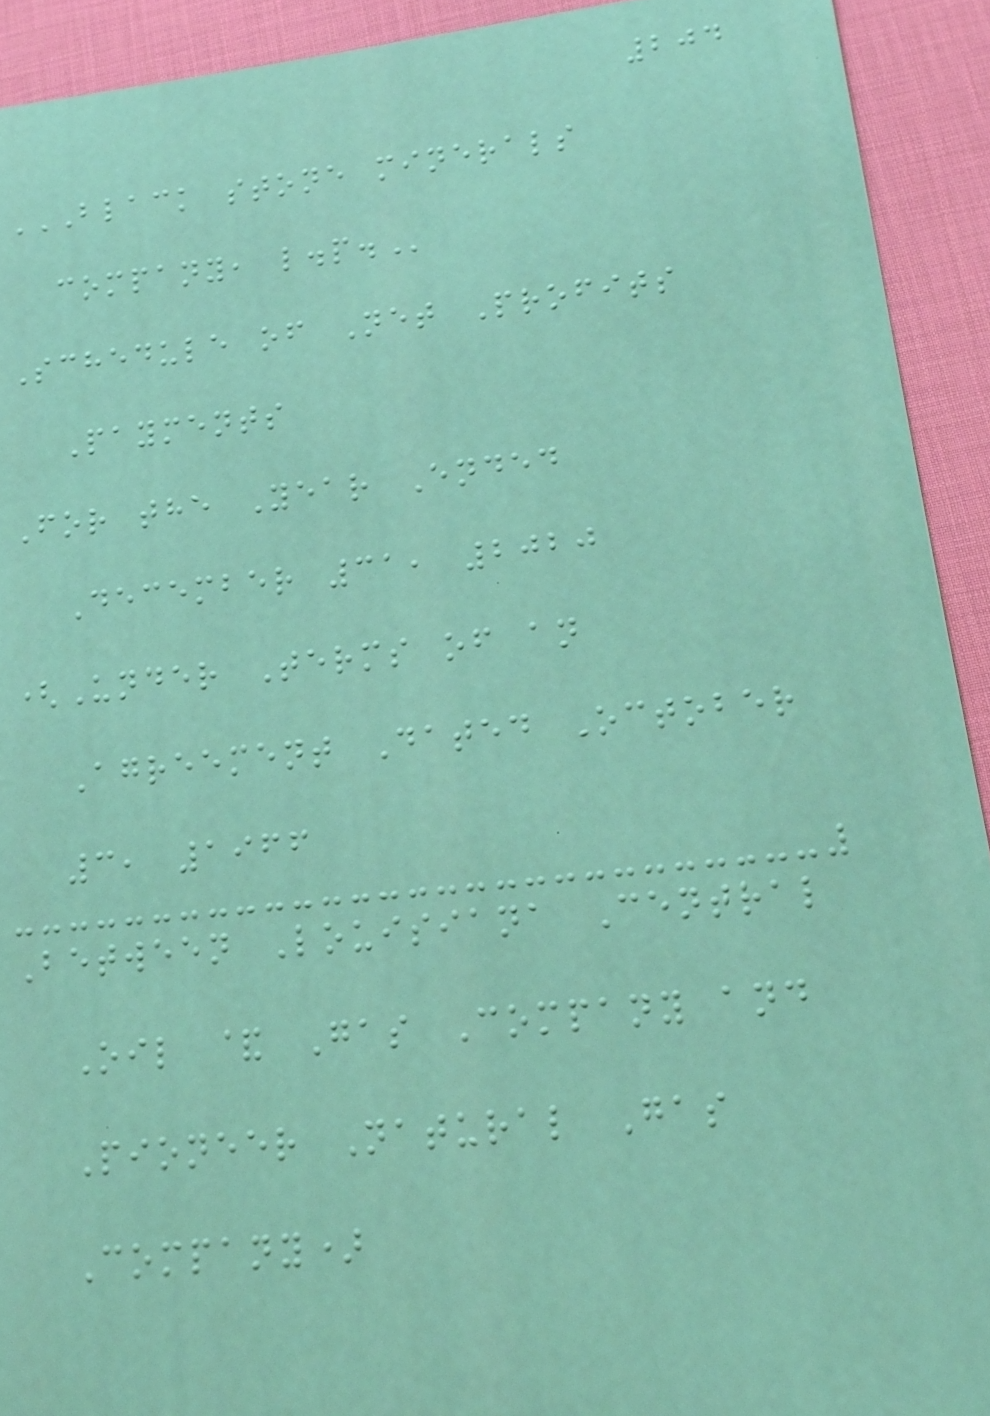204
BLACK STONE MINERALS
COMPANY, L.P.
Schedule of Net Profits
Payments
For the Year Ended
December 31, 2020
(Under Terms of an
Agreement Dated October
3, 1966
Between Louisiana Central
Oil & Gas Company and
Pioneer Natural Gas
Company)
